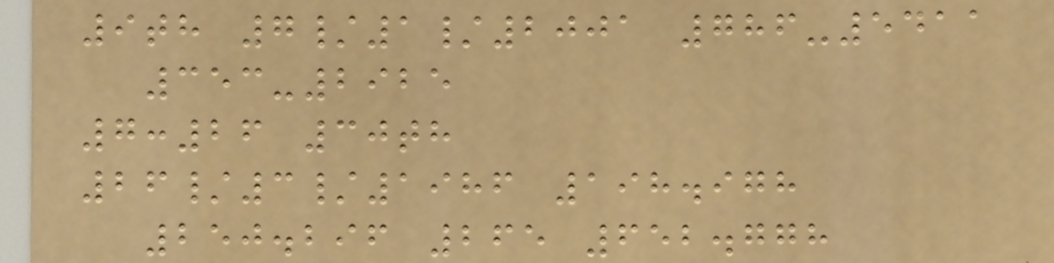9th 7/1/2001 786-5411
353-2925
7:26 30th
26/3/1986 198.978
250.296 265 652.778
